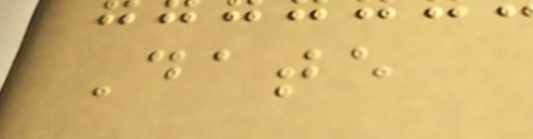Date
